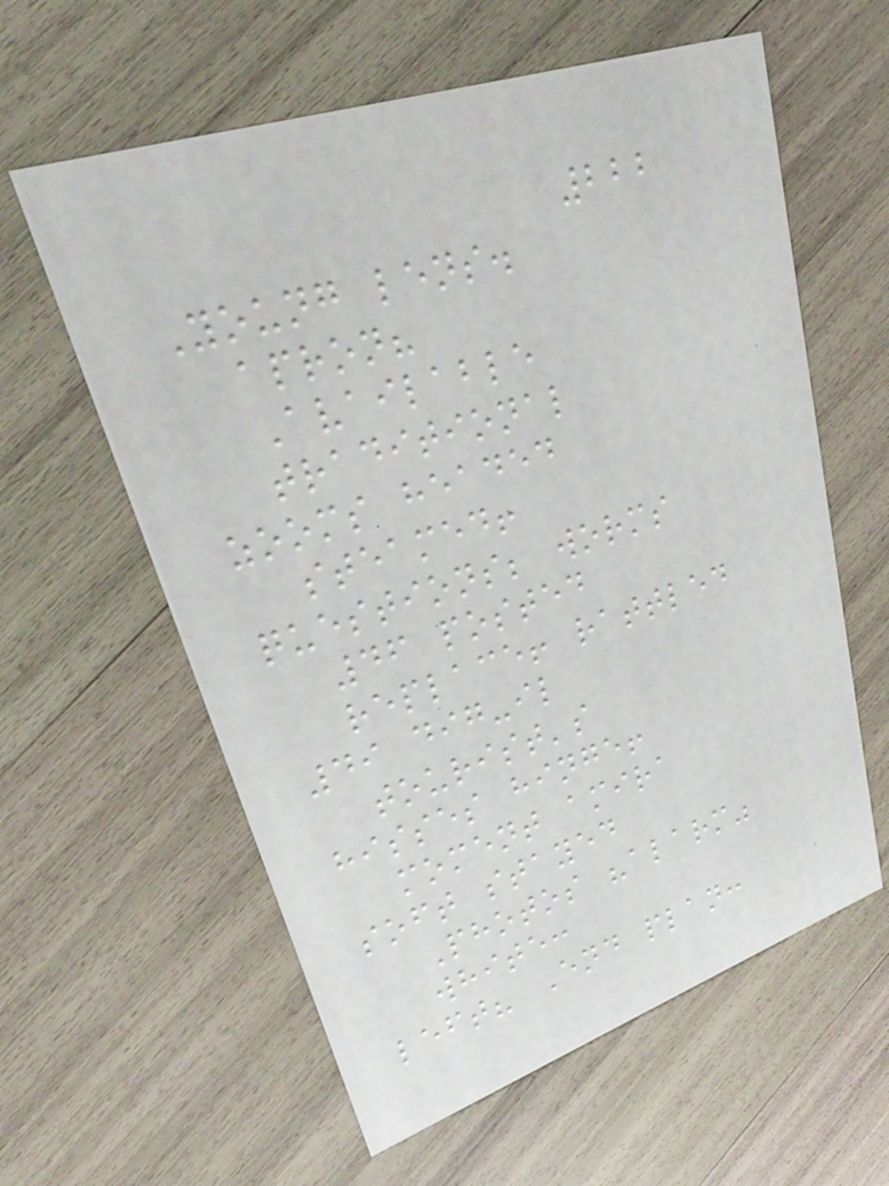222
Young lens.
apron?
Available
traditional
zooms headed
steamed!
questions; worms
46 posted
replace! rattled
49 dig-il
tourist's
hisses hinge!
moment amira
soft stayed
Photos "alarm"
white:
left? End plan:
